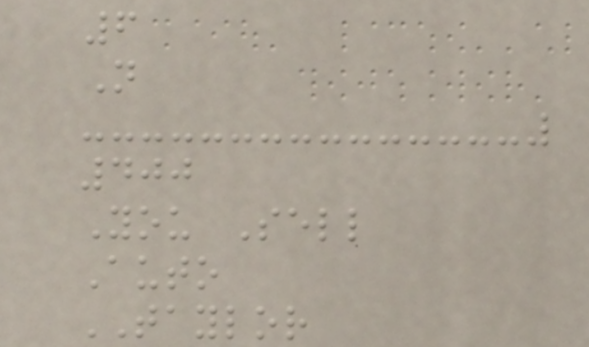6
N
400
You Sell
Auto
TAYLOR
